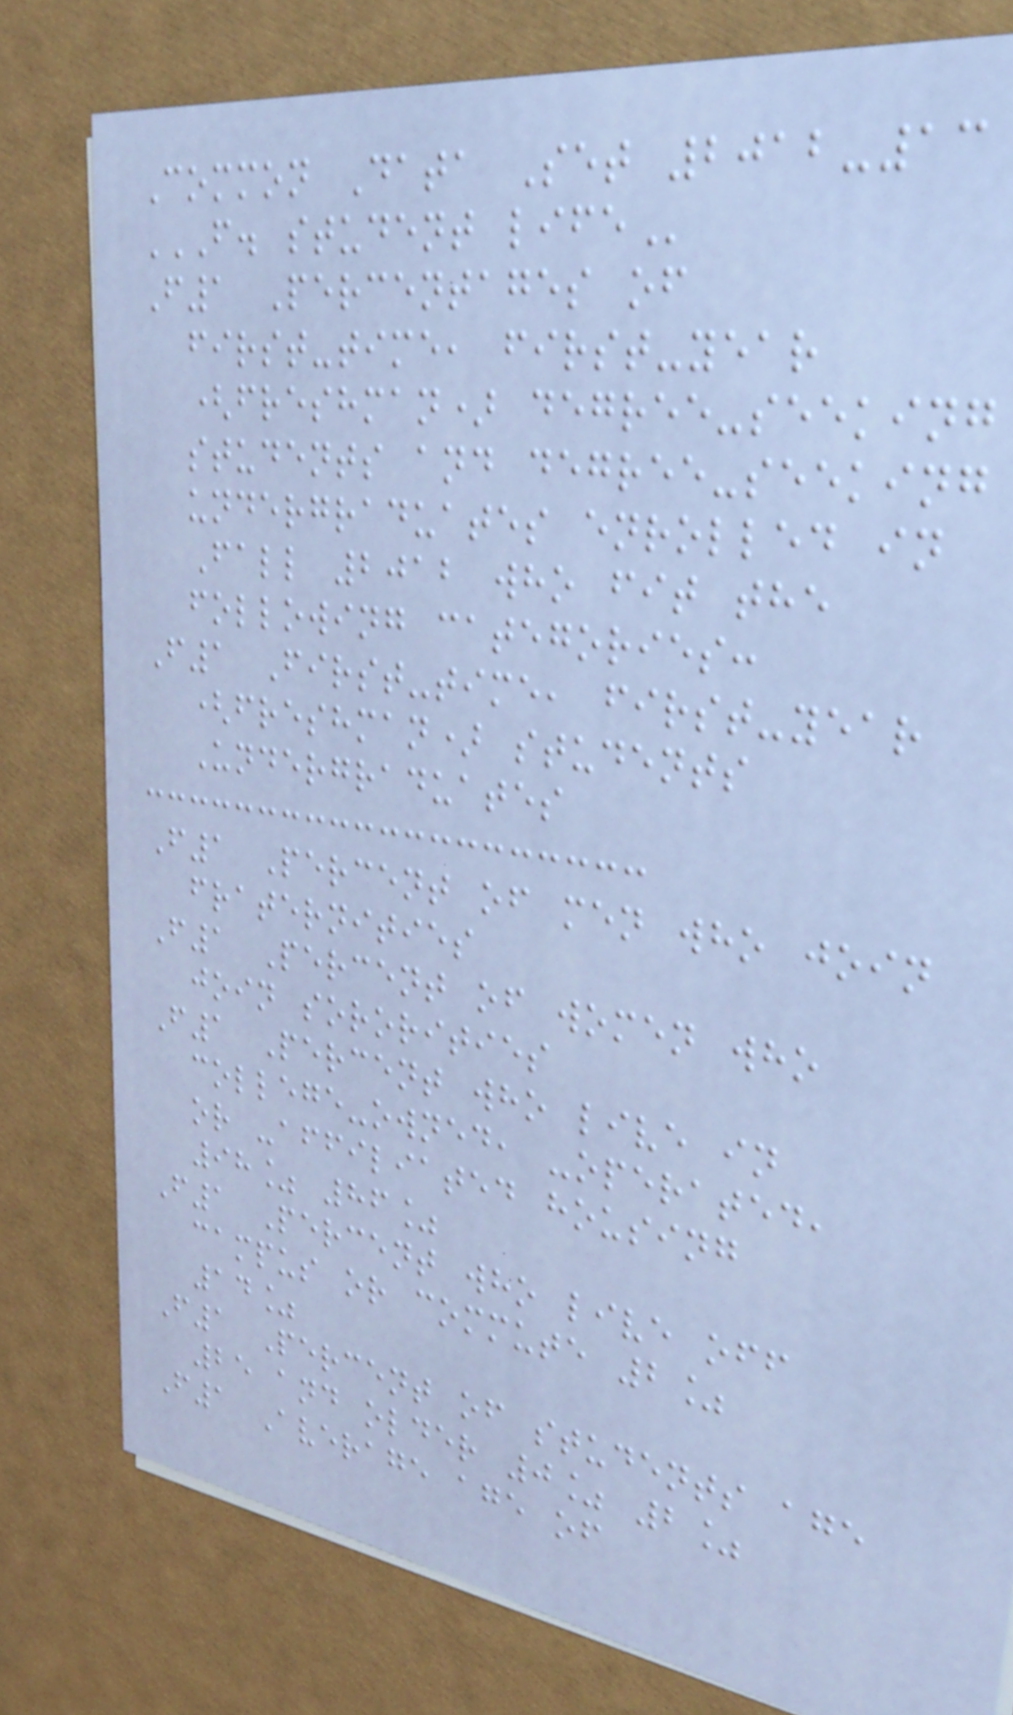Common Data Set 2012-13
F. STUDENT LIFE
F1 Percentages of
first-time, first-year
(freshman) degree-seeking
students and degree-seeking
undergraduates enrolled in
Fall 2012 who fit the
following categories:
F1 First-time, first-year
(freshman) students
Undergraduates
F1 Percent of men who join
fraternities
F1 Percent of women who
join sororities
F1 Percent who live in
college-owned, -operated,
or -affiliated housing
98% 86%
F1 Percent who live off
campus or commute 2%
14%
F1 Percent of students age
25 and older 0% 2%
F1 Average age of
